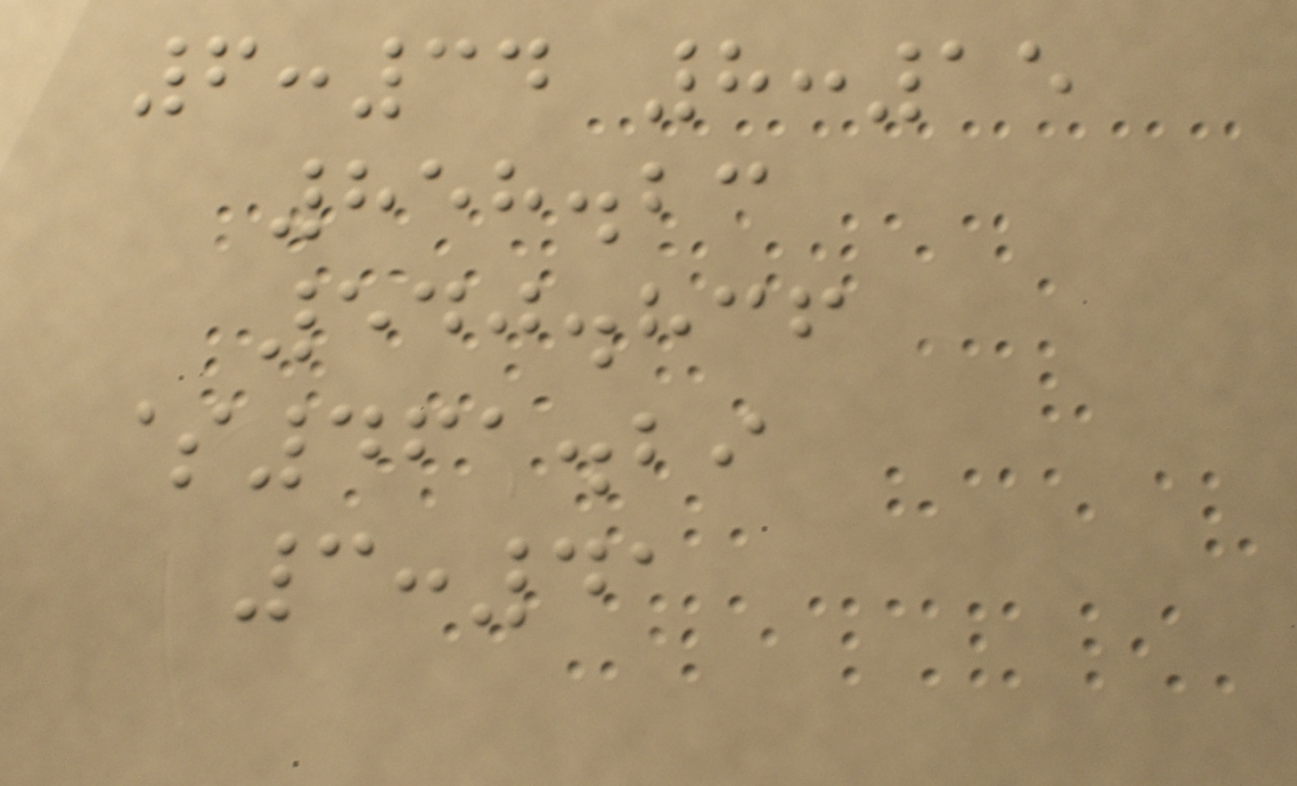6:34 8:15
858.23
540.836
$461.29
3:41
